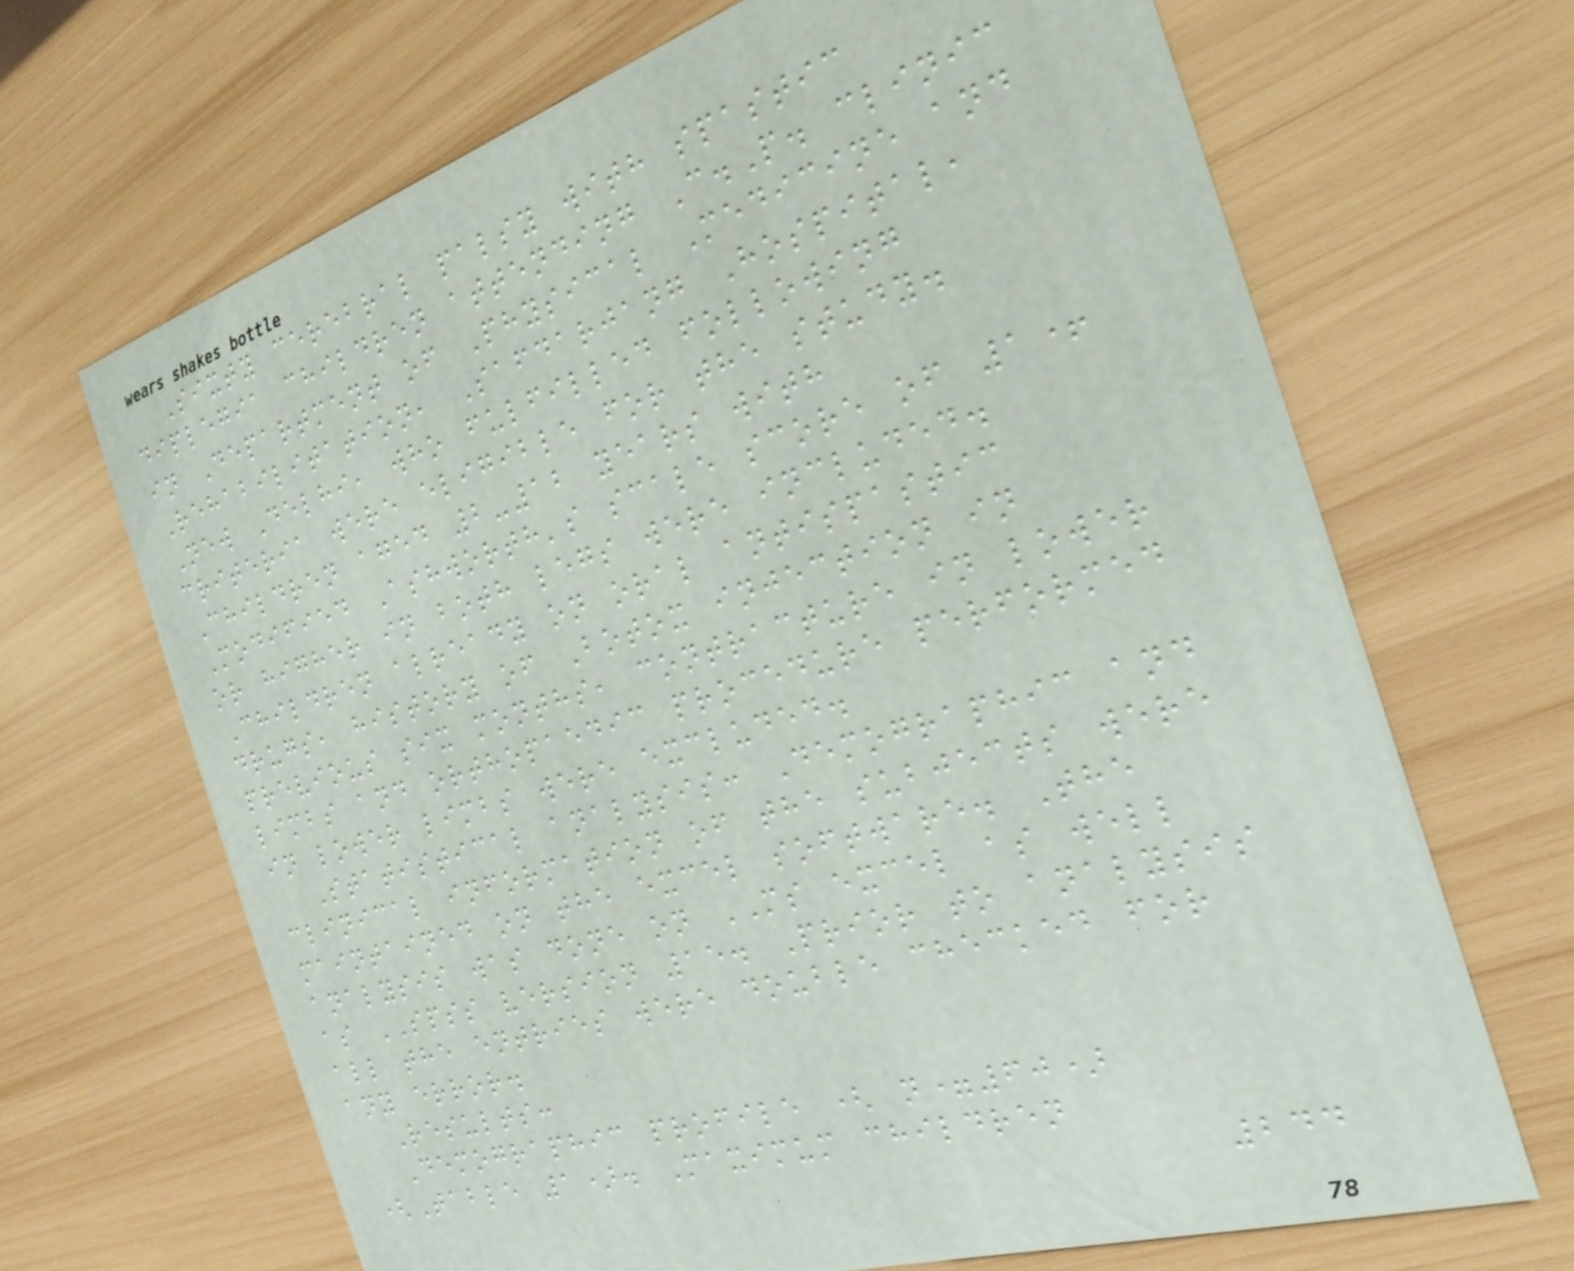Sixty cerebral palsy with spastic
diplegia children attending C.P. clinic
in Department of Physical Medicine and
Rehabilitation, Safdarjang Hospital,
New Delhi, who fulfilled following
criteria were eligible for the study.
Children aged 2-12 years with
Modified Ashworth's scale score of 1+
or higher in both legs were included.
Children already on oral antispastic
drugs, history of Botox injection in
previous six months, contracture in lower
limbs and orthopaedic procedure performed
in lower limbs were excluded.
Statistical analysis: Demographic and
clinical information of the subjects were
maintained on the excel software. The
analysis was done on MS excel as well
as SPSS version 15. Prior to analysis
all the entries were double checked for
any error.
Results:
Demographic profile ( n=60)
(Table 1). Maximum children
244
